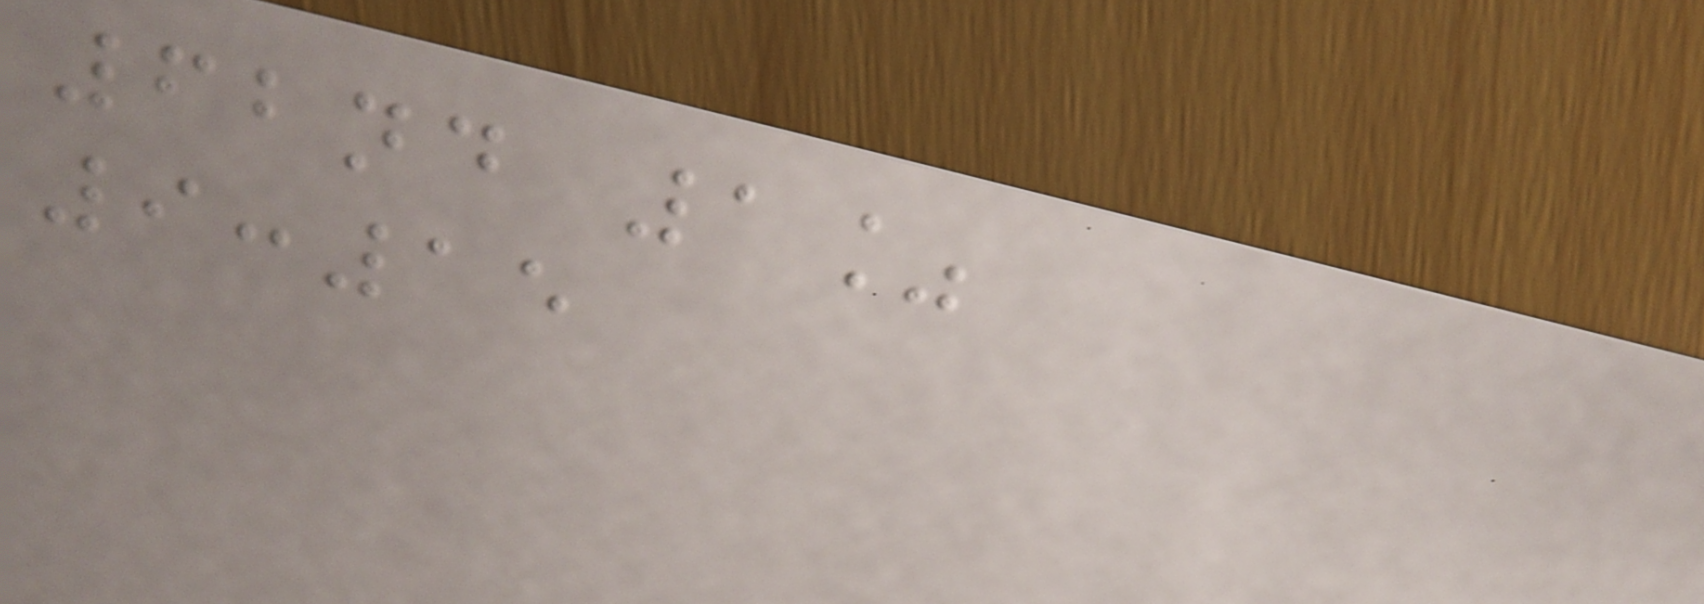62nd 1%
9:15
